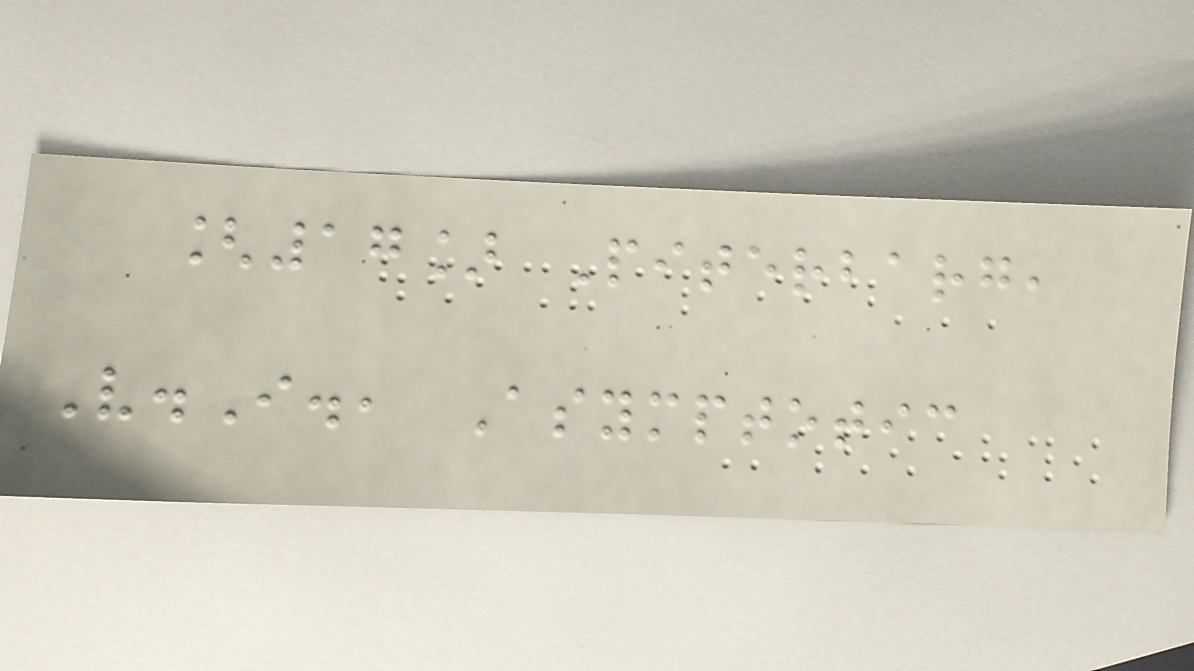[17] Piterbarg,
V.I., Asymptotic
